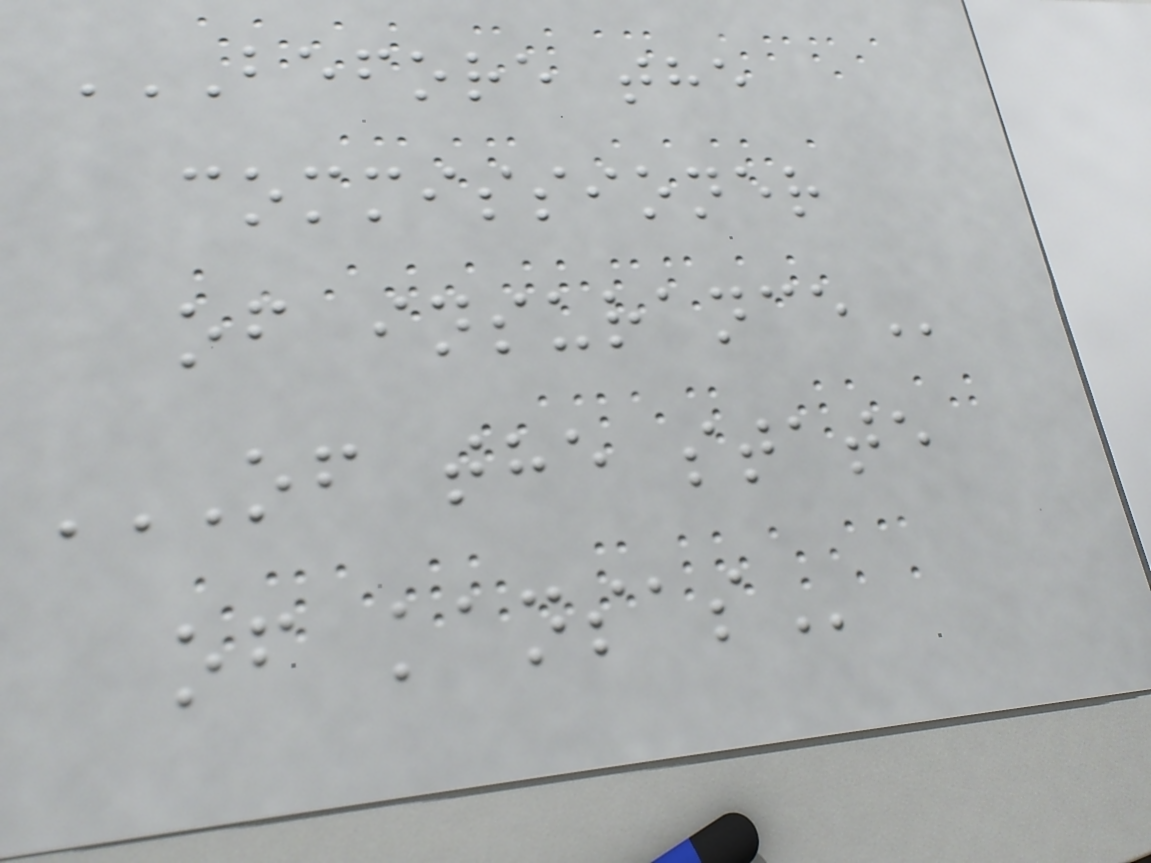BEFORE THE
COMMISSIONER
OF INSURANCE
OF THE STATE
OF KANSAS
